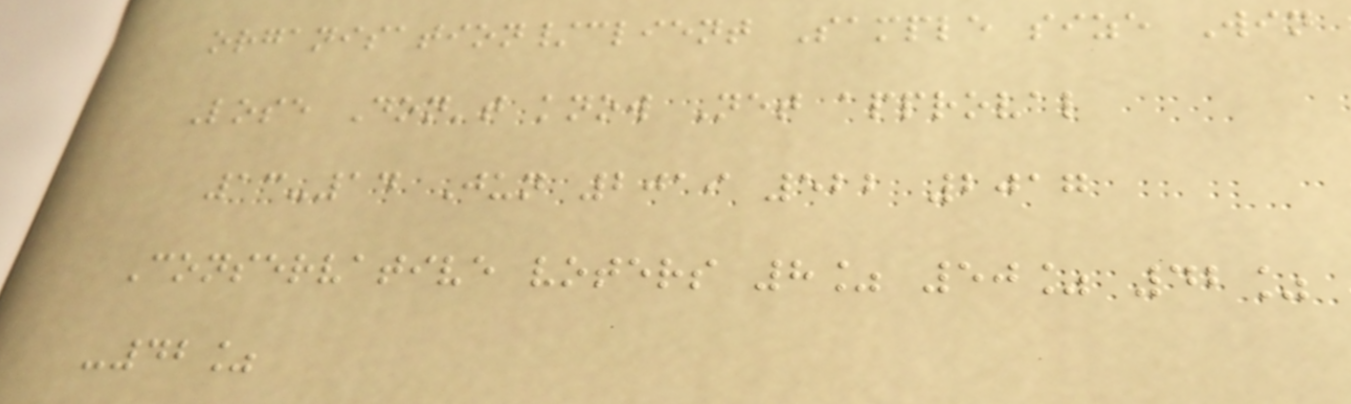organisation/client Sample size Win
Lose Don't know Net approval
13-14 Jun 2019 522 2017
Conservative voters 8% 50% 42%
-42%
